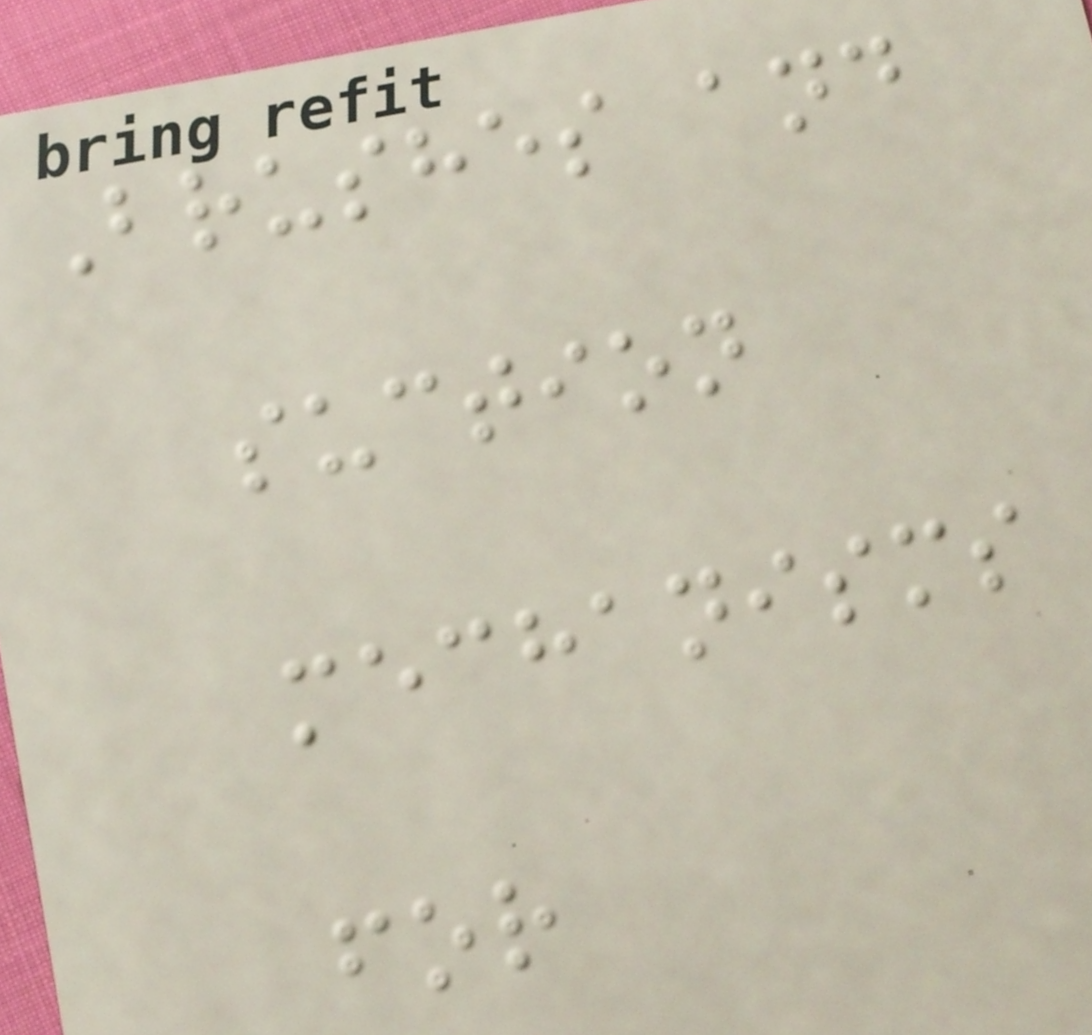Brushes and
suction
mechanisms
for
